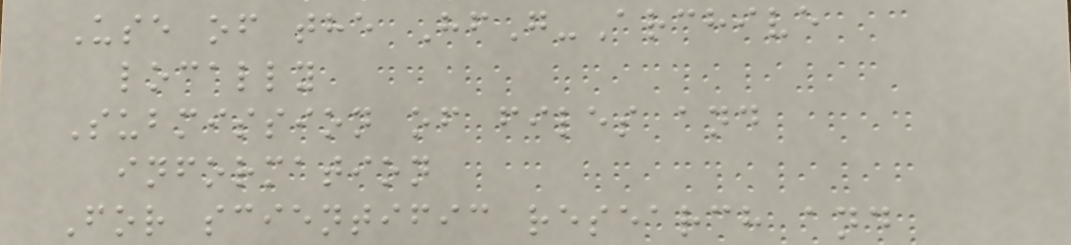Use of the HfG-Archive
locally
Submission of files and
information
For scientific research and
